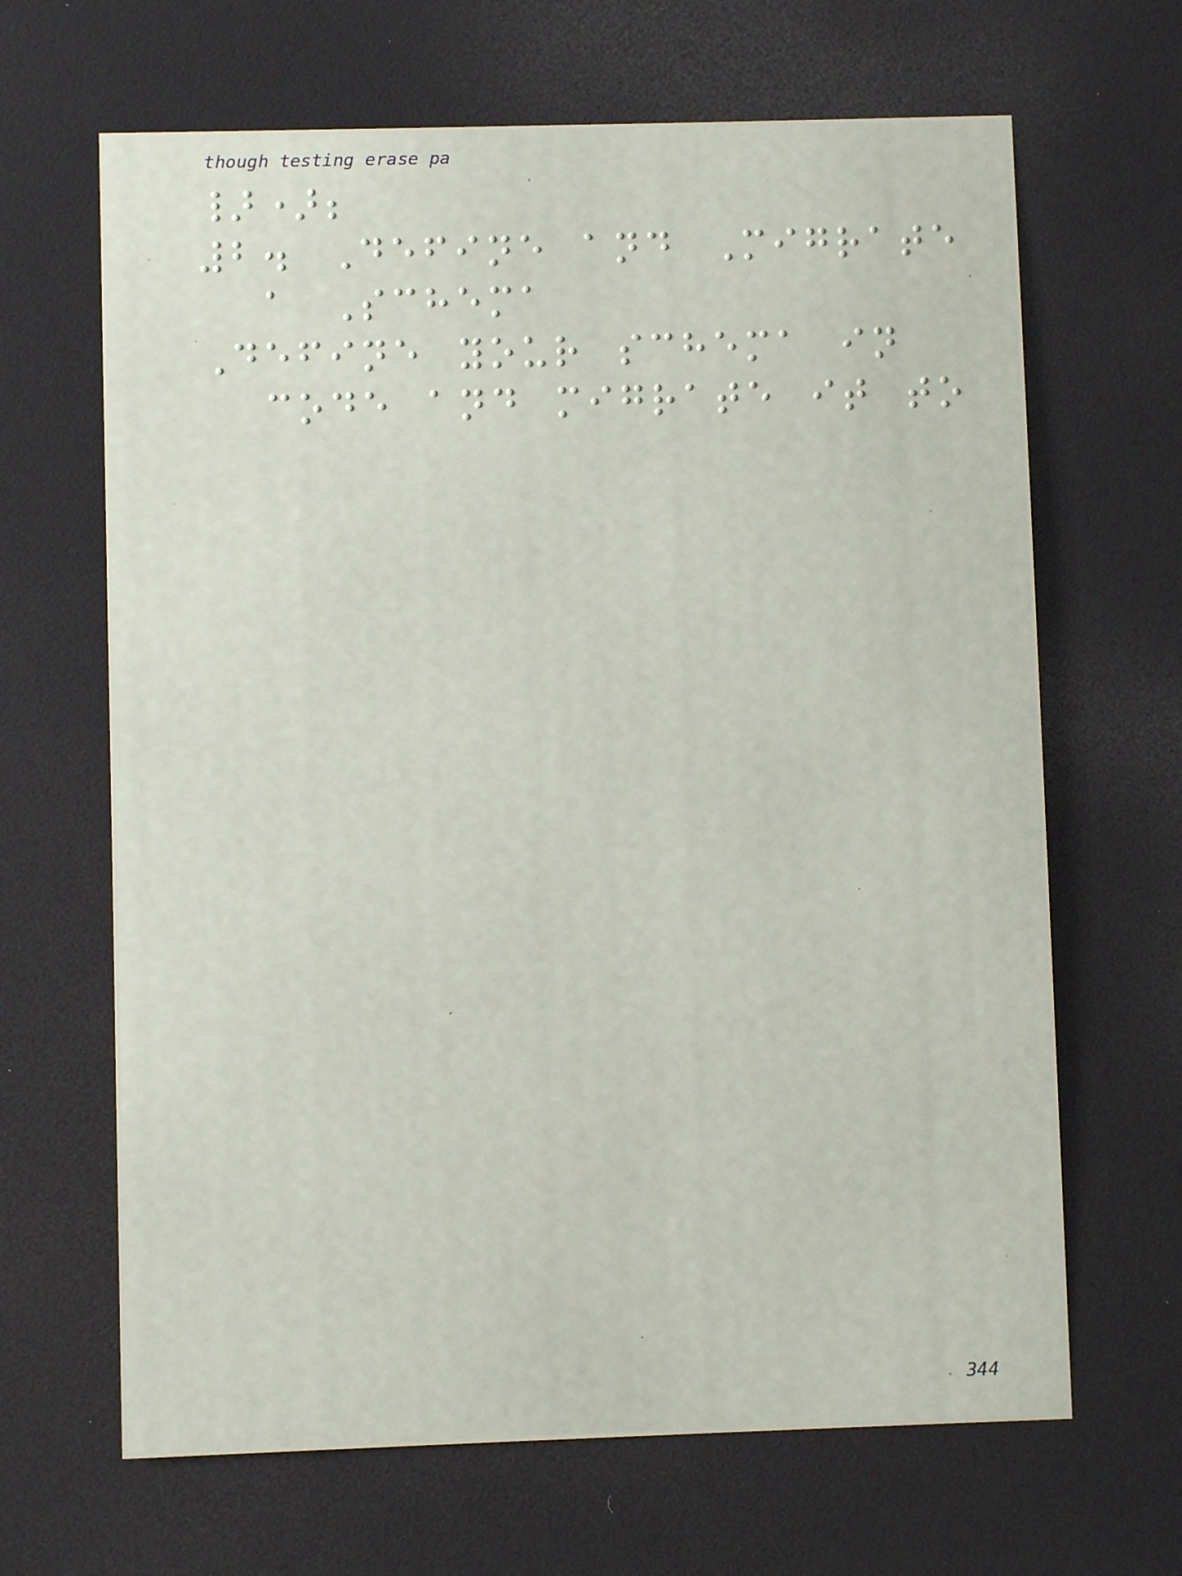});
2. Define and Migrate
a Schema
Define your schema in
code and migrate it to
